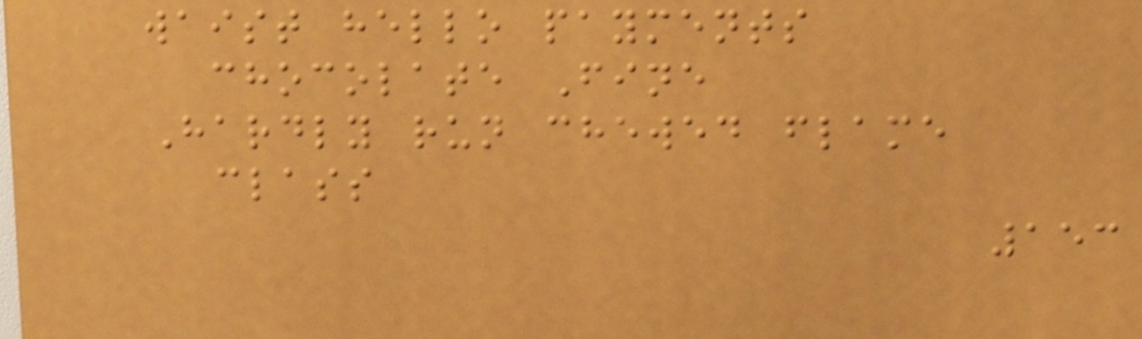waist hello payments
chocolate Fine
Hardly run chewed flame
class
153
